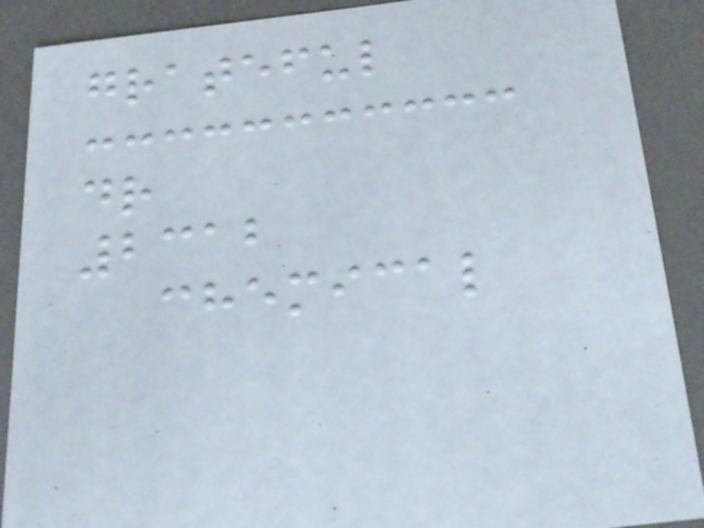grateful
dr
2312
chemical
